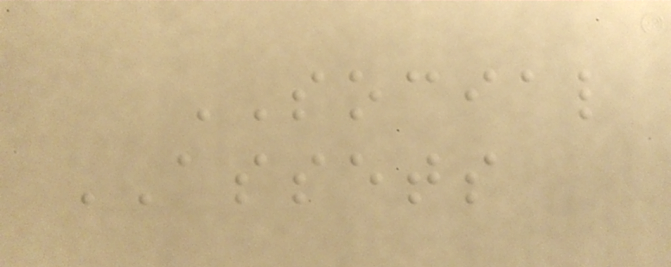SOCIAL
ASSETS
